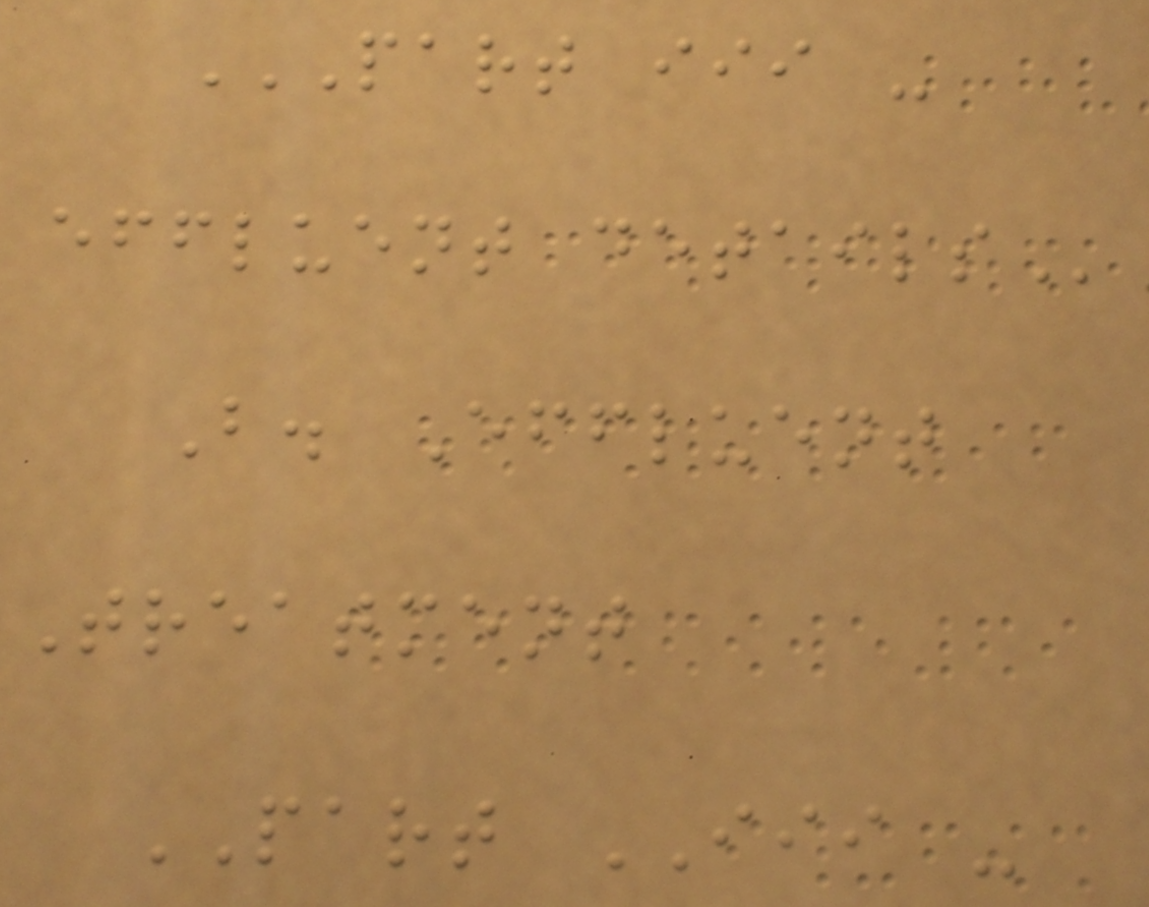PART III -
EFFLUENT DETAILS
B. Effluent
Treatment
PART III -
